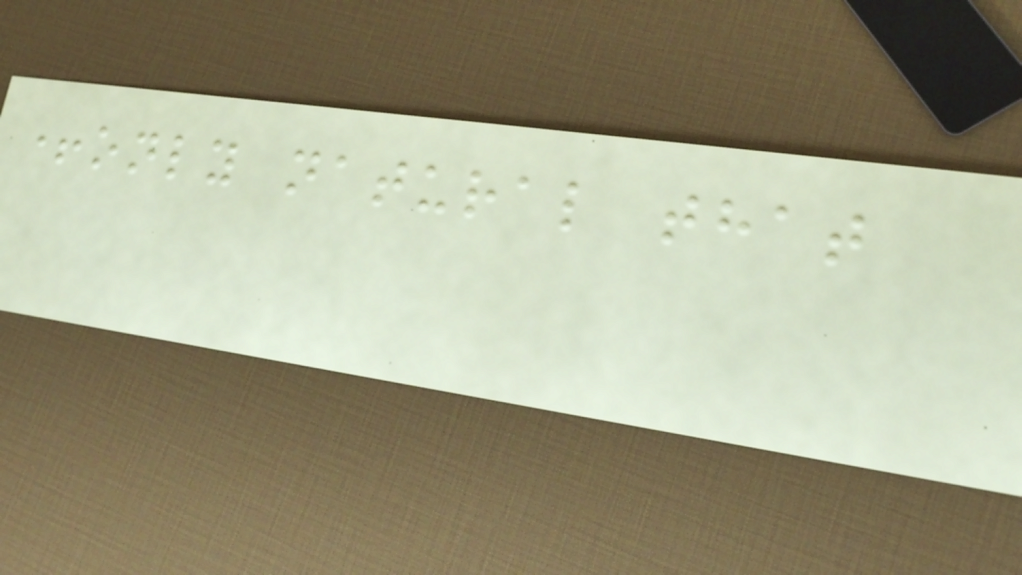+only natural that
